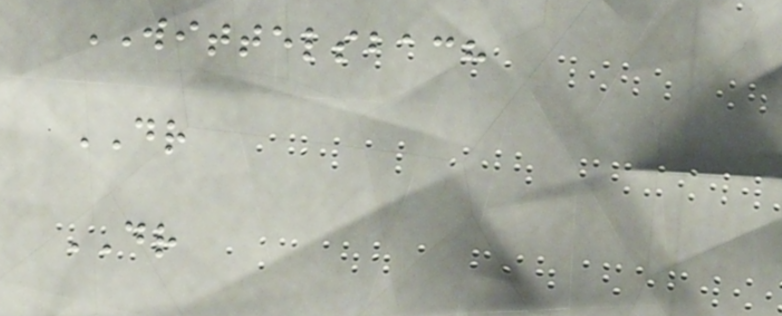WITTELSBACH
DR
DR
